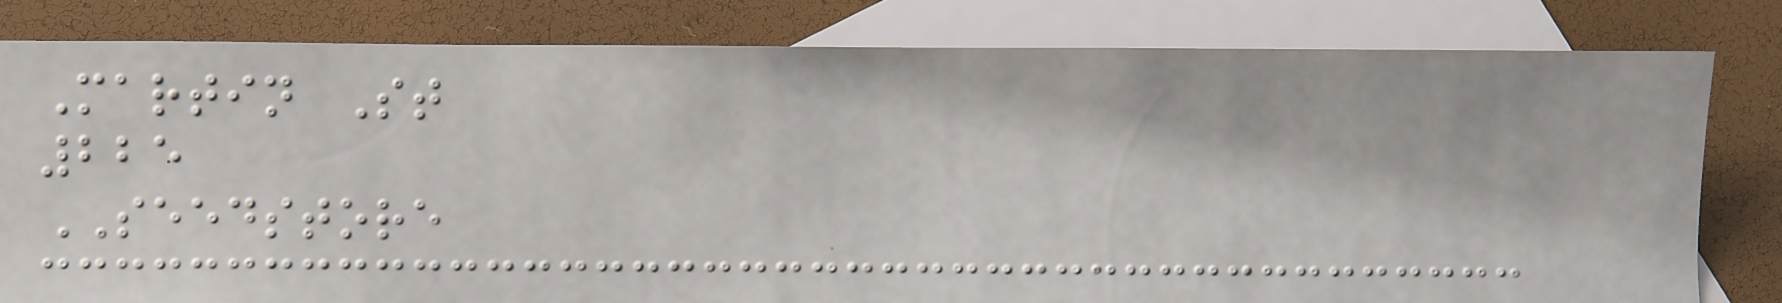Martin St
225
SEEDSTORE
